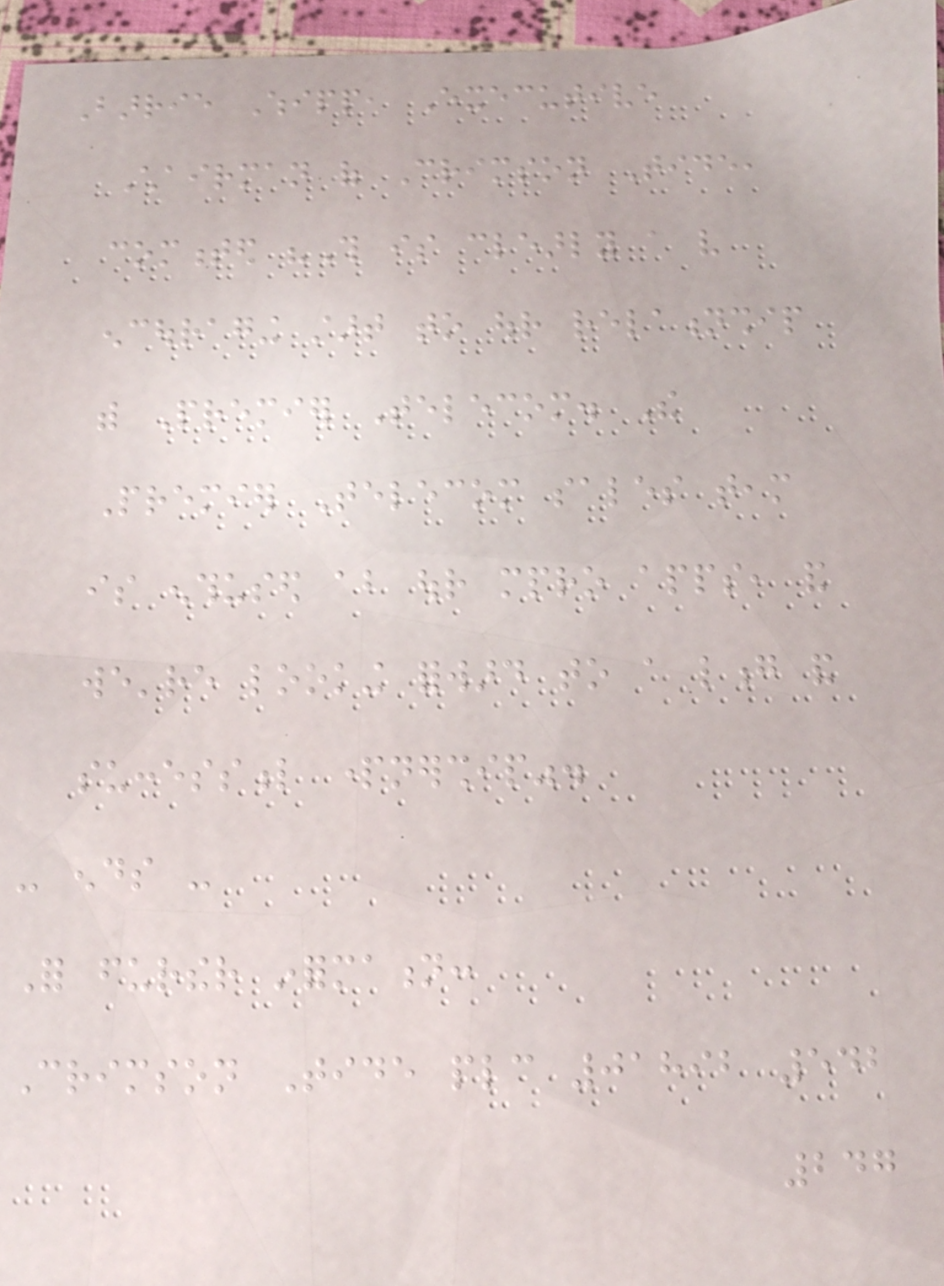Barrie Whipp, Executive
Chairman of Crimson Tide,
commented "This is clearly a very
encouraging start to our relationship
with Premier Telecom. The
Premier Telecom sales team
is enthused about our mpro apps, and
we're looking forward to a long and
successful partnership".
- ends -
For further information:
Crimson Tide plc 01892 542
247
